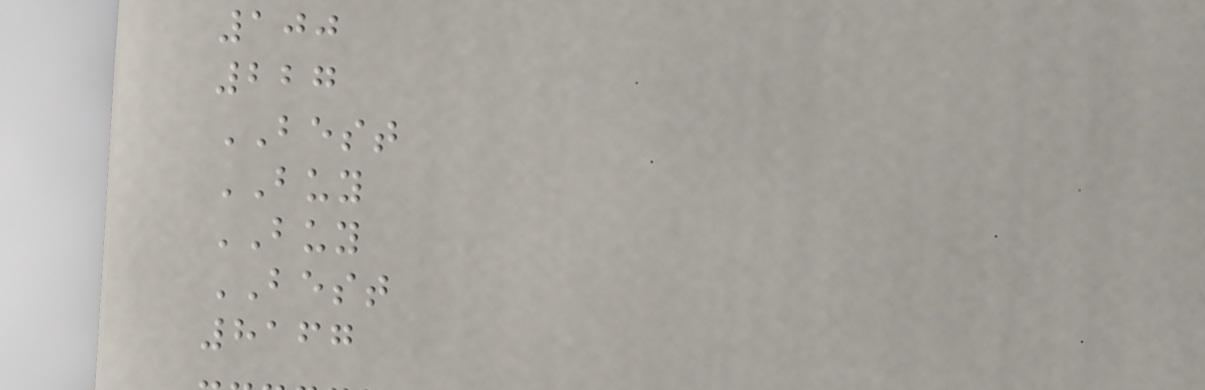100
227
BEST
BUY
BUY
BEST
8167
